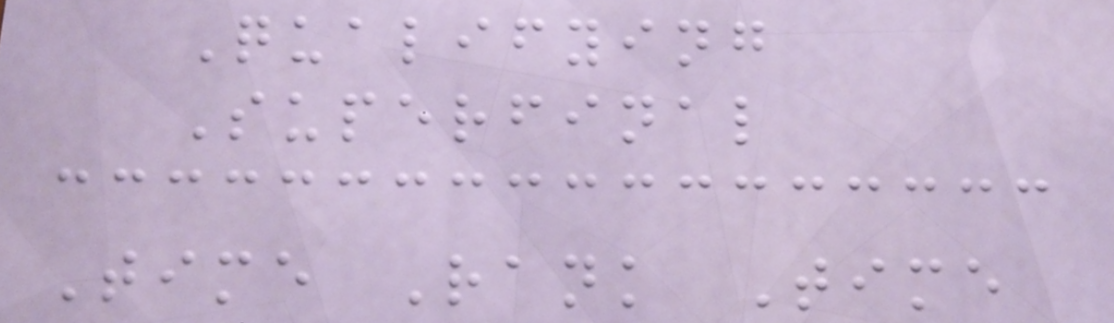Qualifying
Superfinal
Time Rank Time
